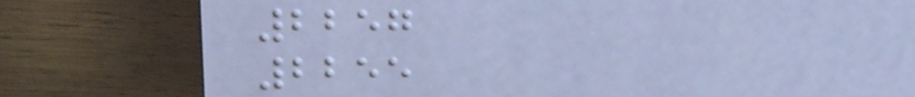2257
2255
